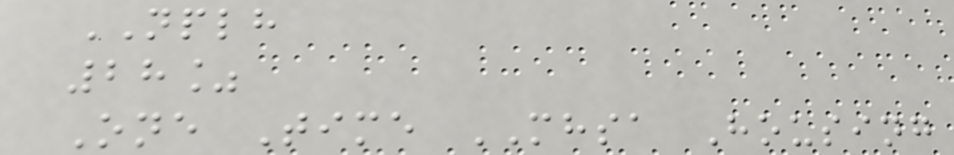NPLH
28%
One Time MHSA Housing
